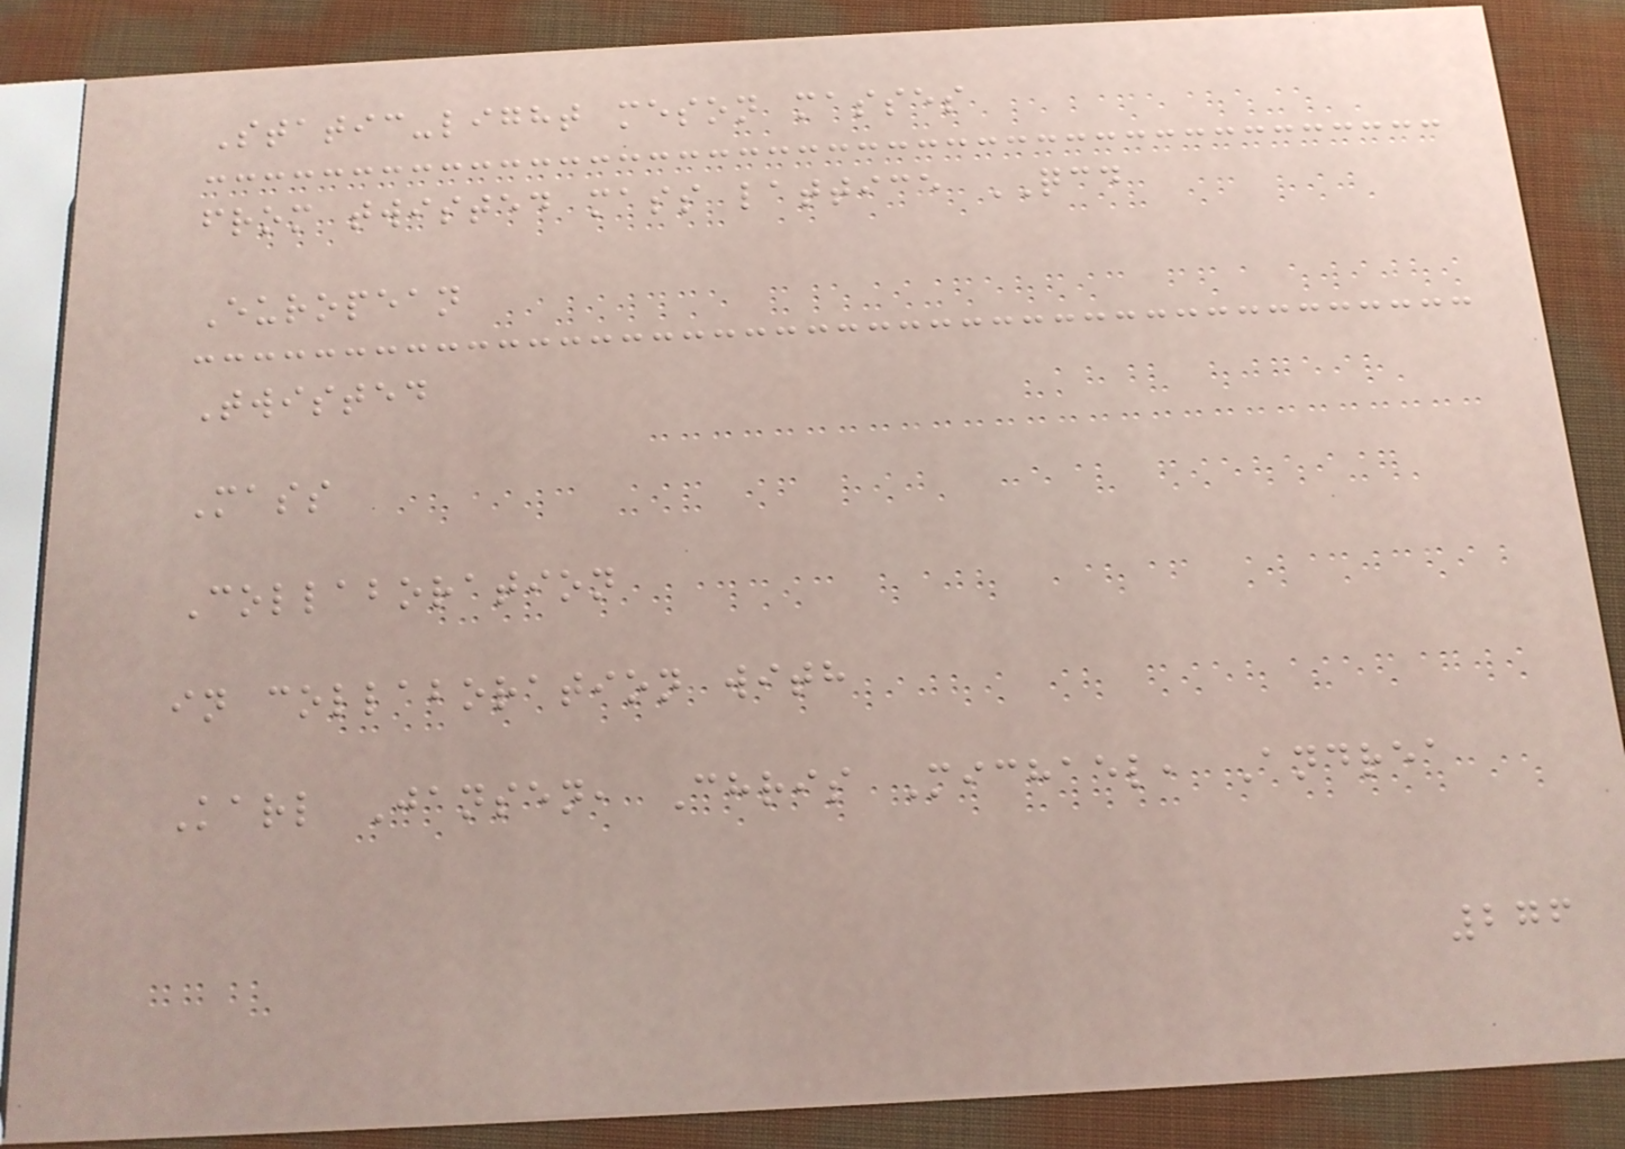Static-light meson masses
from twisted mass lattice QCD
European
Twisted
Mass
Collaboration
in collaboration with
Karl Jansen, Chris Michael, Andrea
276
